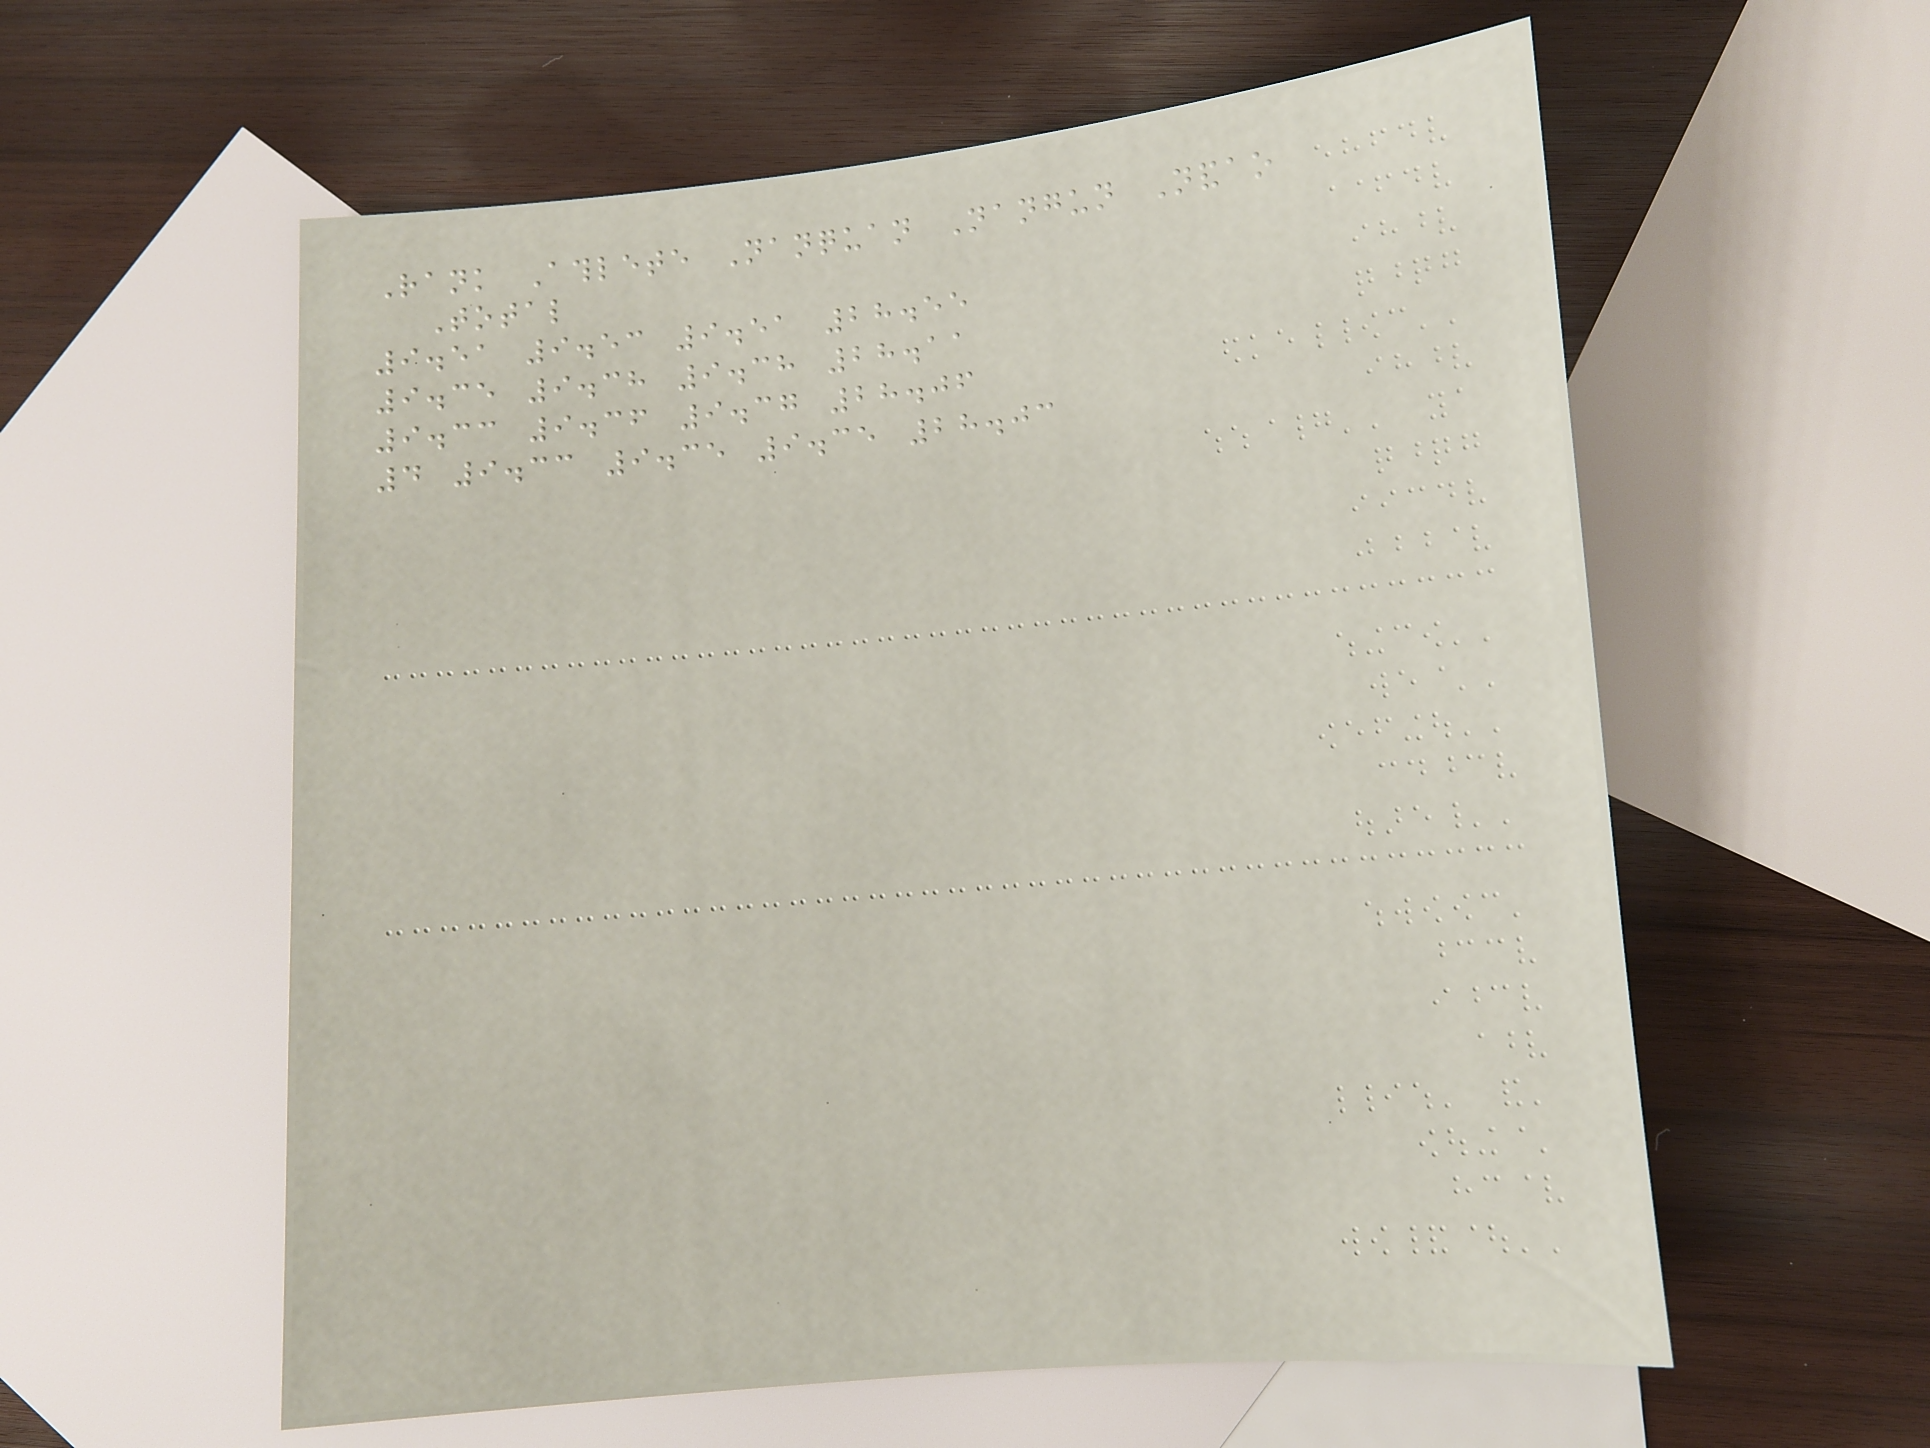Rank Athlete Nanquan Nangun Nandao
Total
9.51 9.53 9.51 28.55
9.35 9.38 9.38 28.11
9.33 9.36 9.37 28.06
4 9.33 9.35 9.35 28.03
